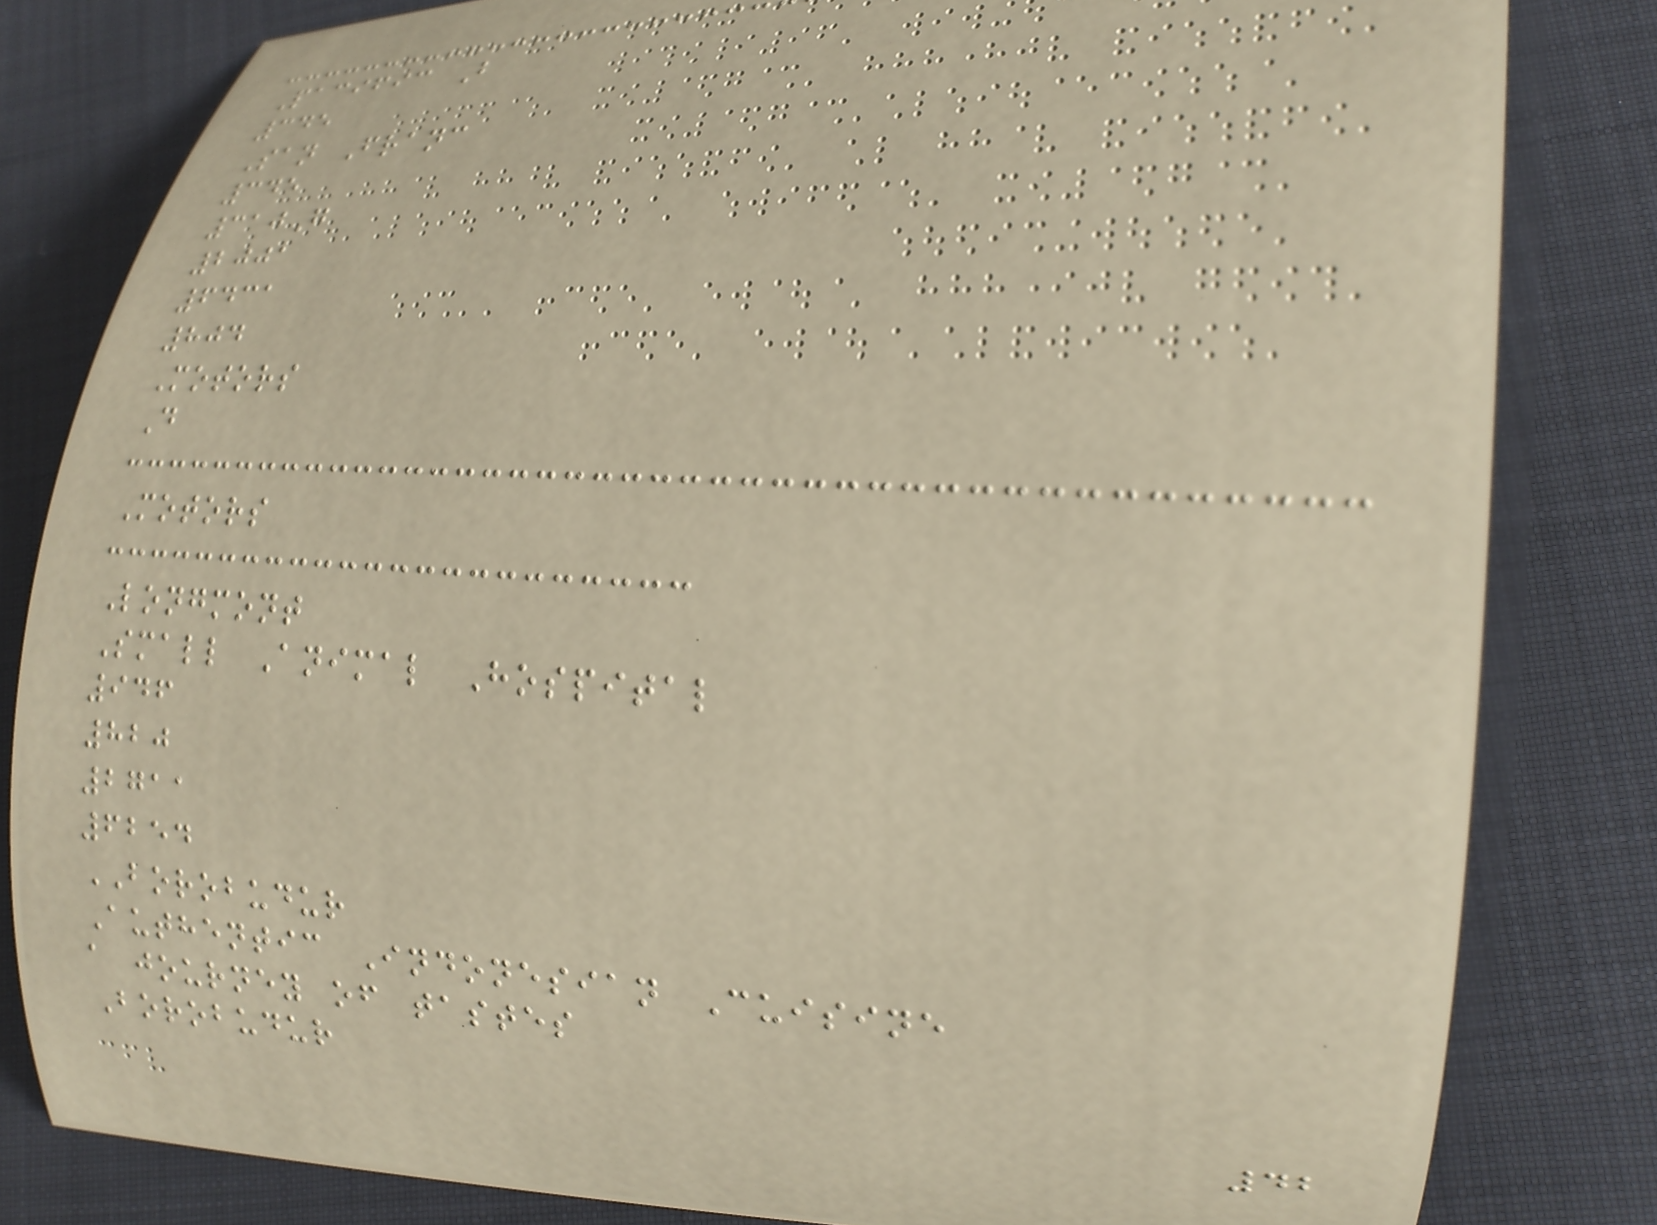Pacific B
345
San Franc
345
310G
2001
6431
804
Motors
D
Motors
Longmont
Small Animal Hospital
946
820
2711
6254
BOROBUDUR
Authentic Indonesian Cuisine
a journey of tastes
Borobudur
42
